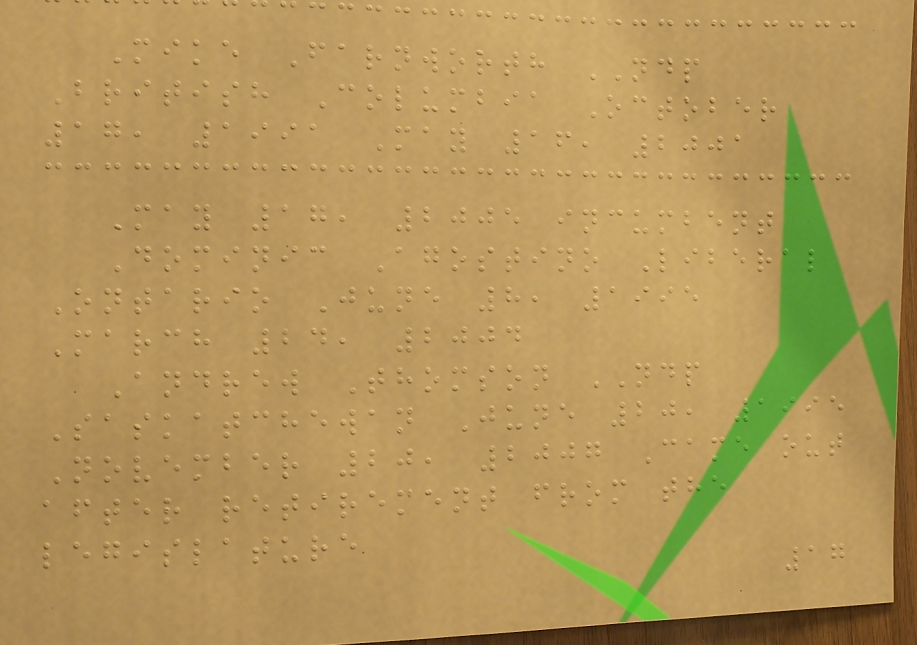Mike Farnworth NDP
British Columbia October
17, 1991 May 16, 2001
May 17, 2005 incumbent
Dominic Agostino Liberal
Ontario June 8, 1995
March 24, 2004
Andrew Thomson NDP
Saskatchewan June 20, 1995
November 20, 2007 Came out
after retirement from the
legislature
17
